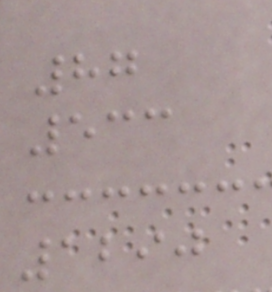87
533
1290
